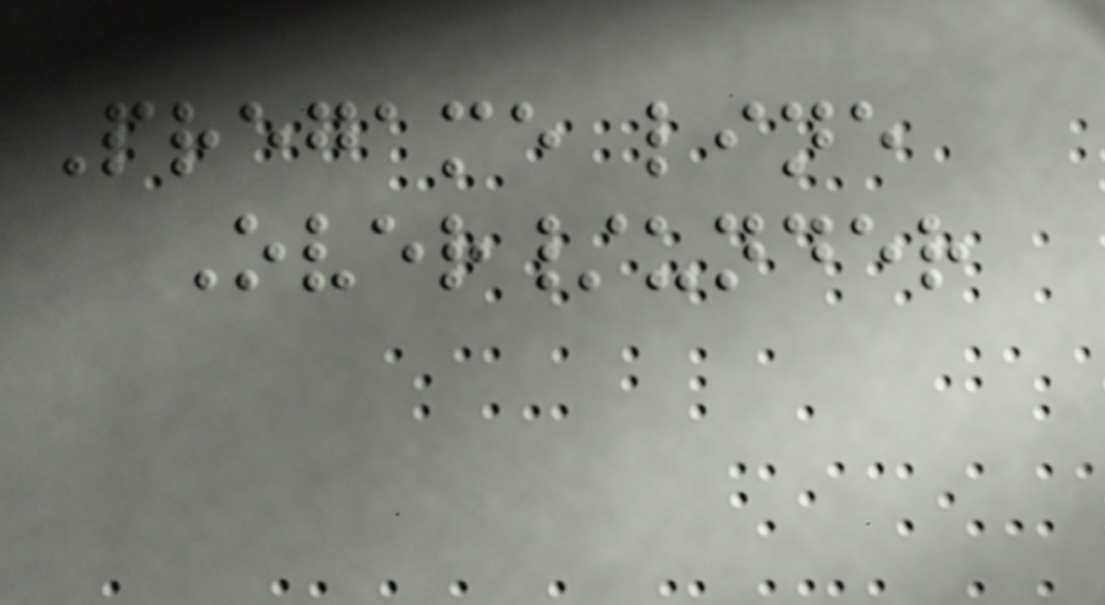Pregame line
Over/under
